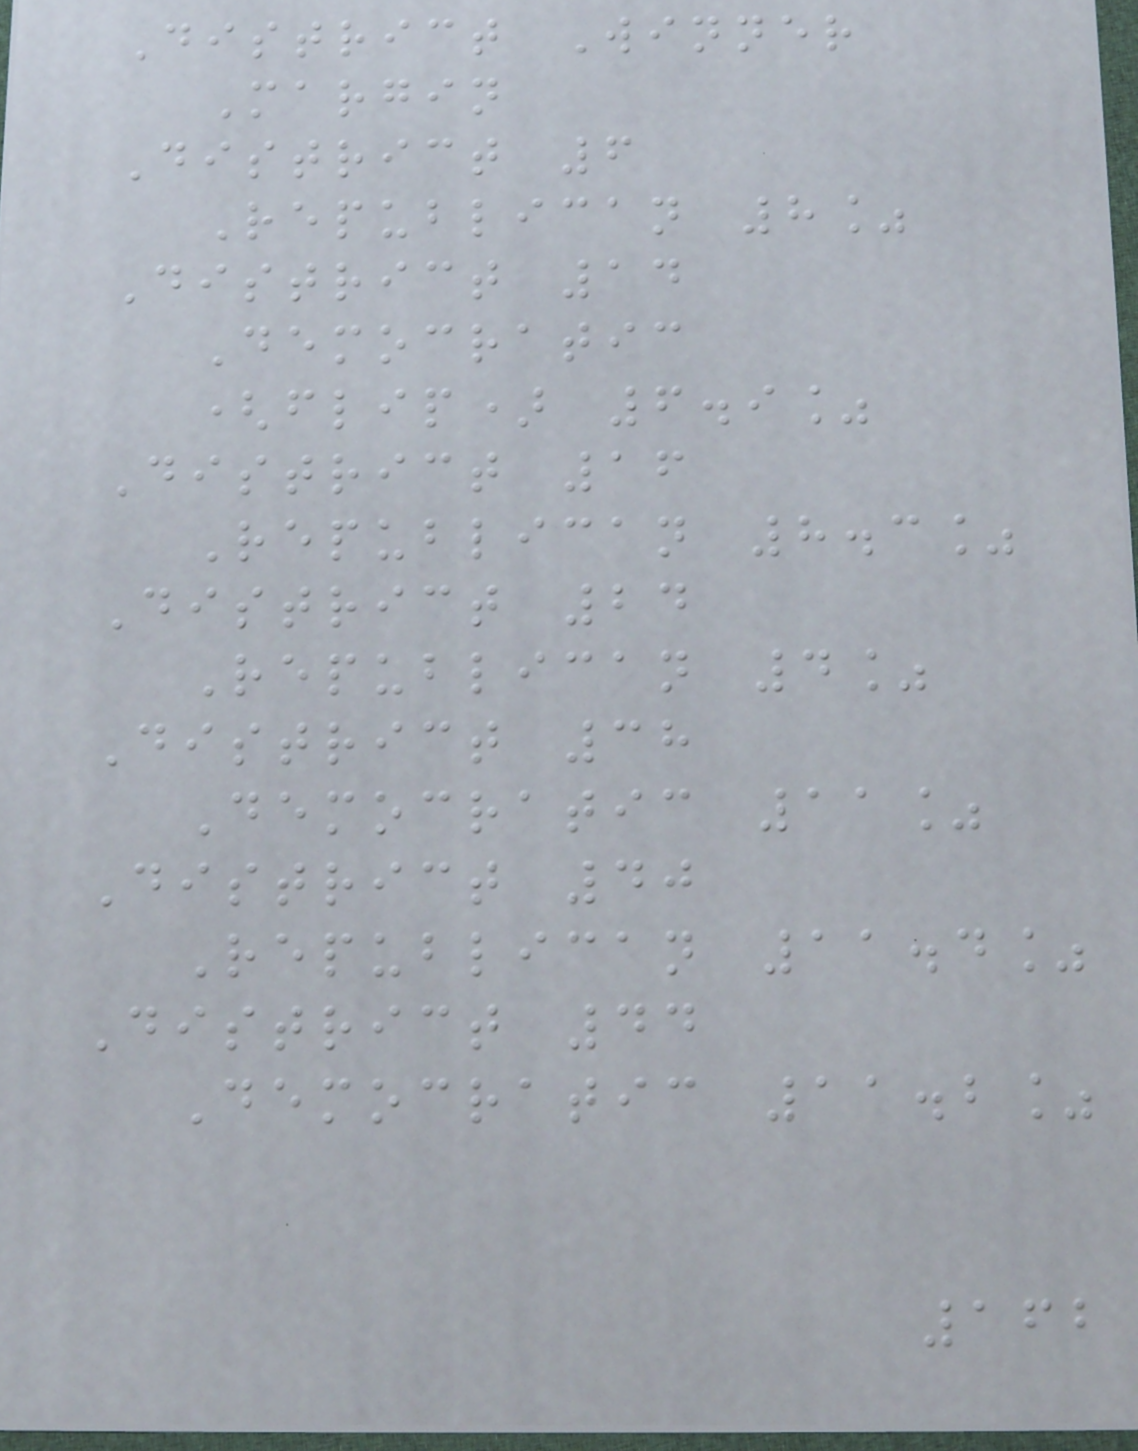District Winner
Margin
District 6
Republican 8%
District 14
Democratic
(flip) 6.9%
District 16
Republican 8.3%
District 24
Republican 4%
District 38
Democratic 11%
District 40
Republican 11.4%
District 44
Democratic 11.2%
162
